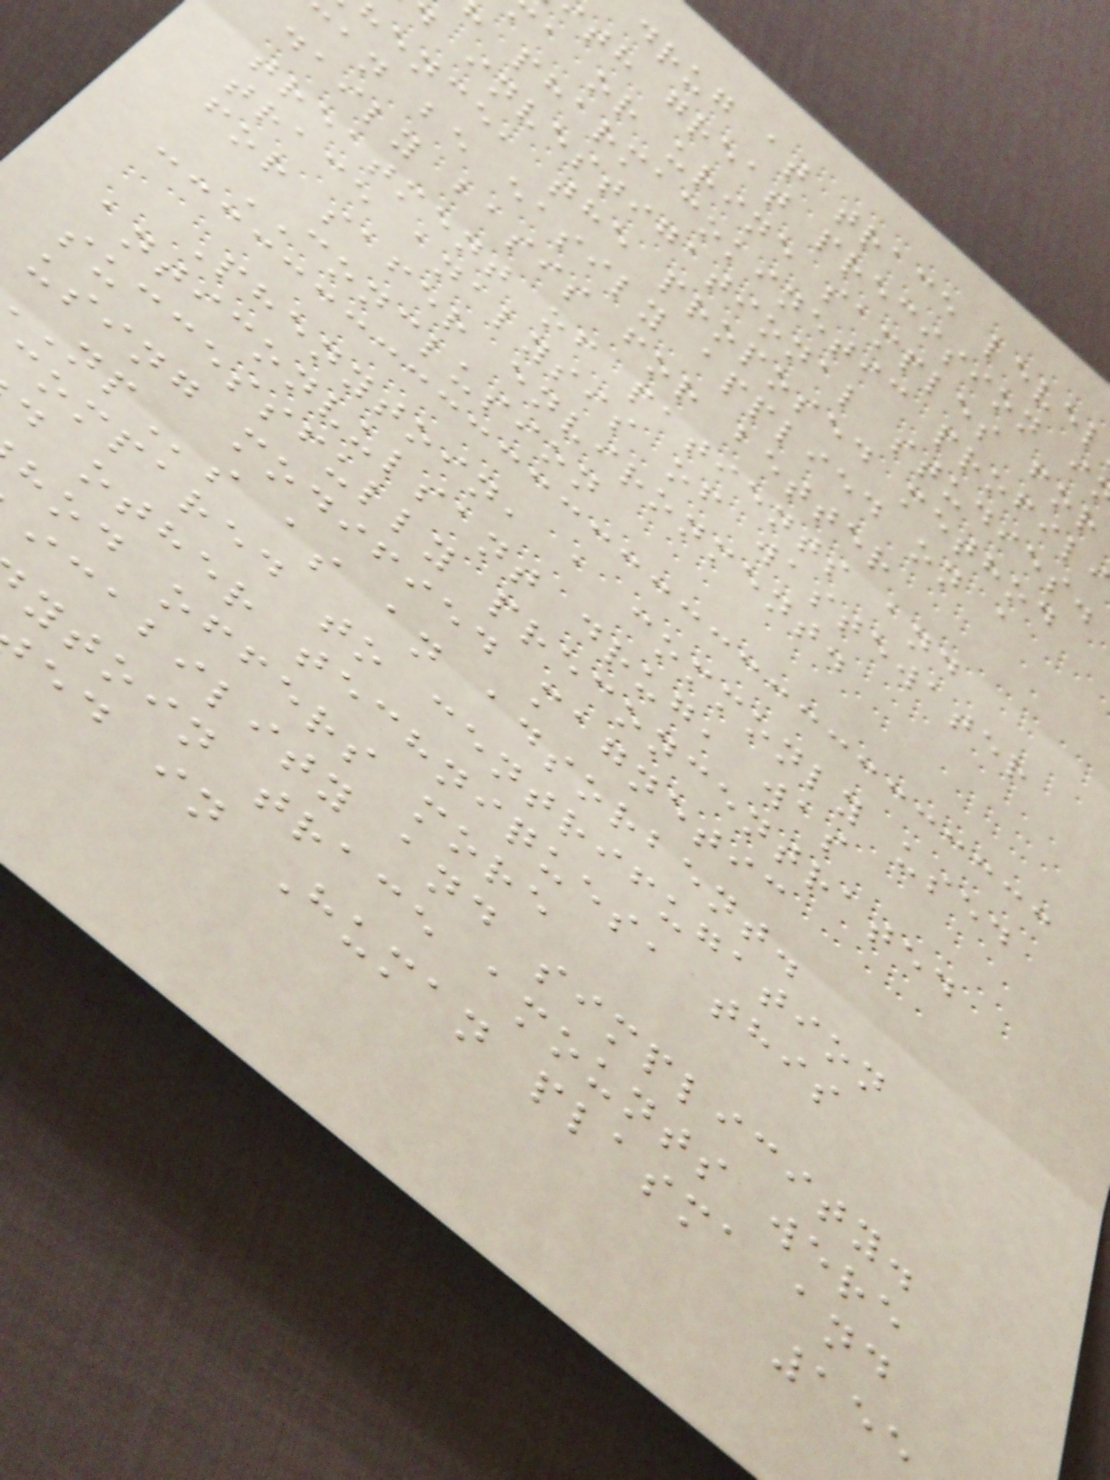drug at trace level
th great precision i
a or urine samples for
pharmacokinetic profil
d investigational studies.
hence, the proposed method
an be easily applied on a
daily basis for better
treatment of patients and
trace analysis of wastewater
for safer environment.
CONCLUSION
Phenytoin, a commonly used
anticonvulsant drug, was
successfully preconcentrated
using modified magnetic
s as an adsorbent.
ompared to centrifugation
d other techniques, this
hod offers more
icability and simplicity.
ytoin trace amounts were
ed in Human plasma and
155
